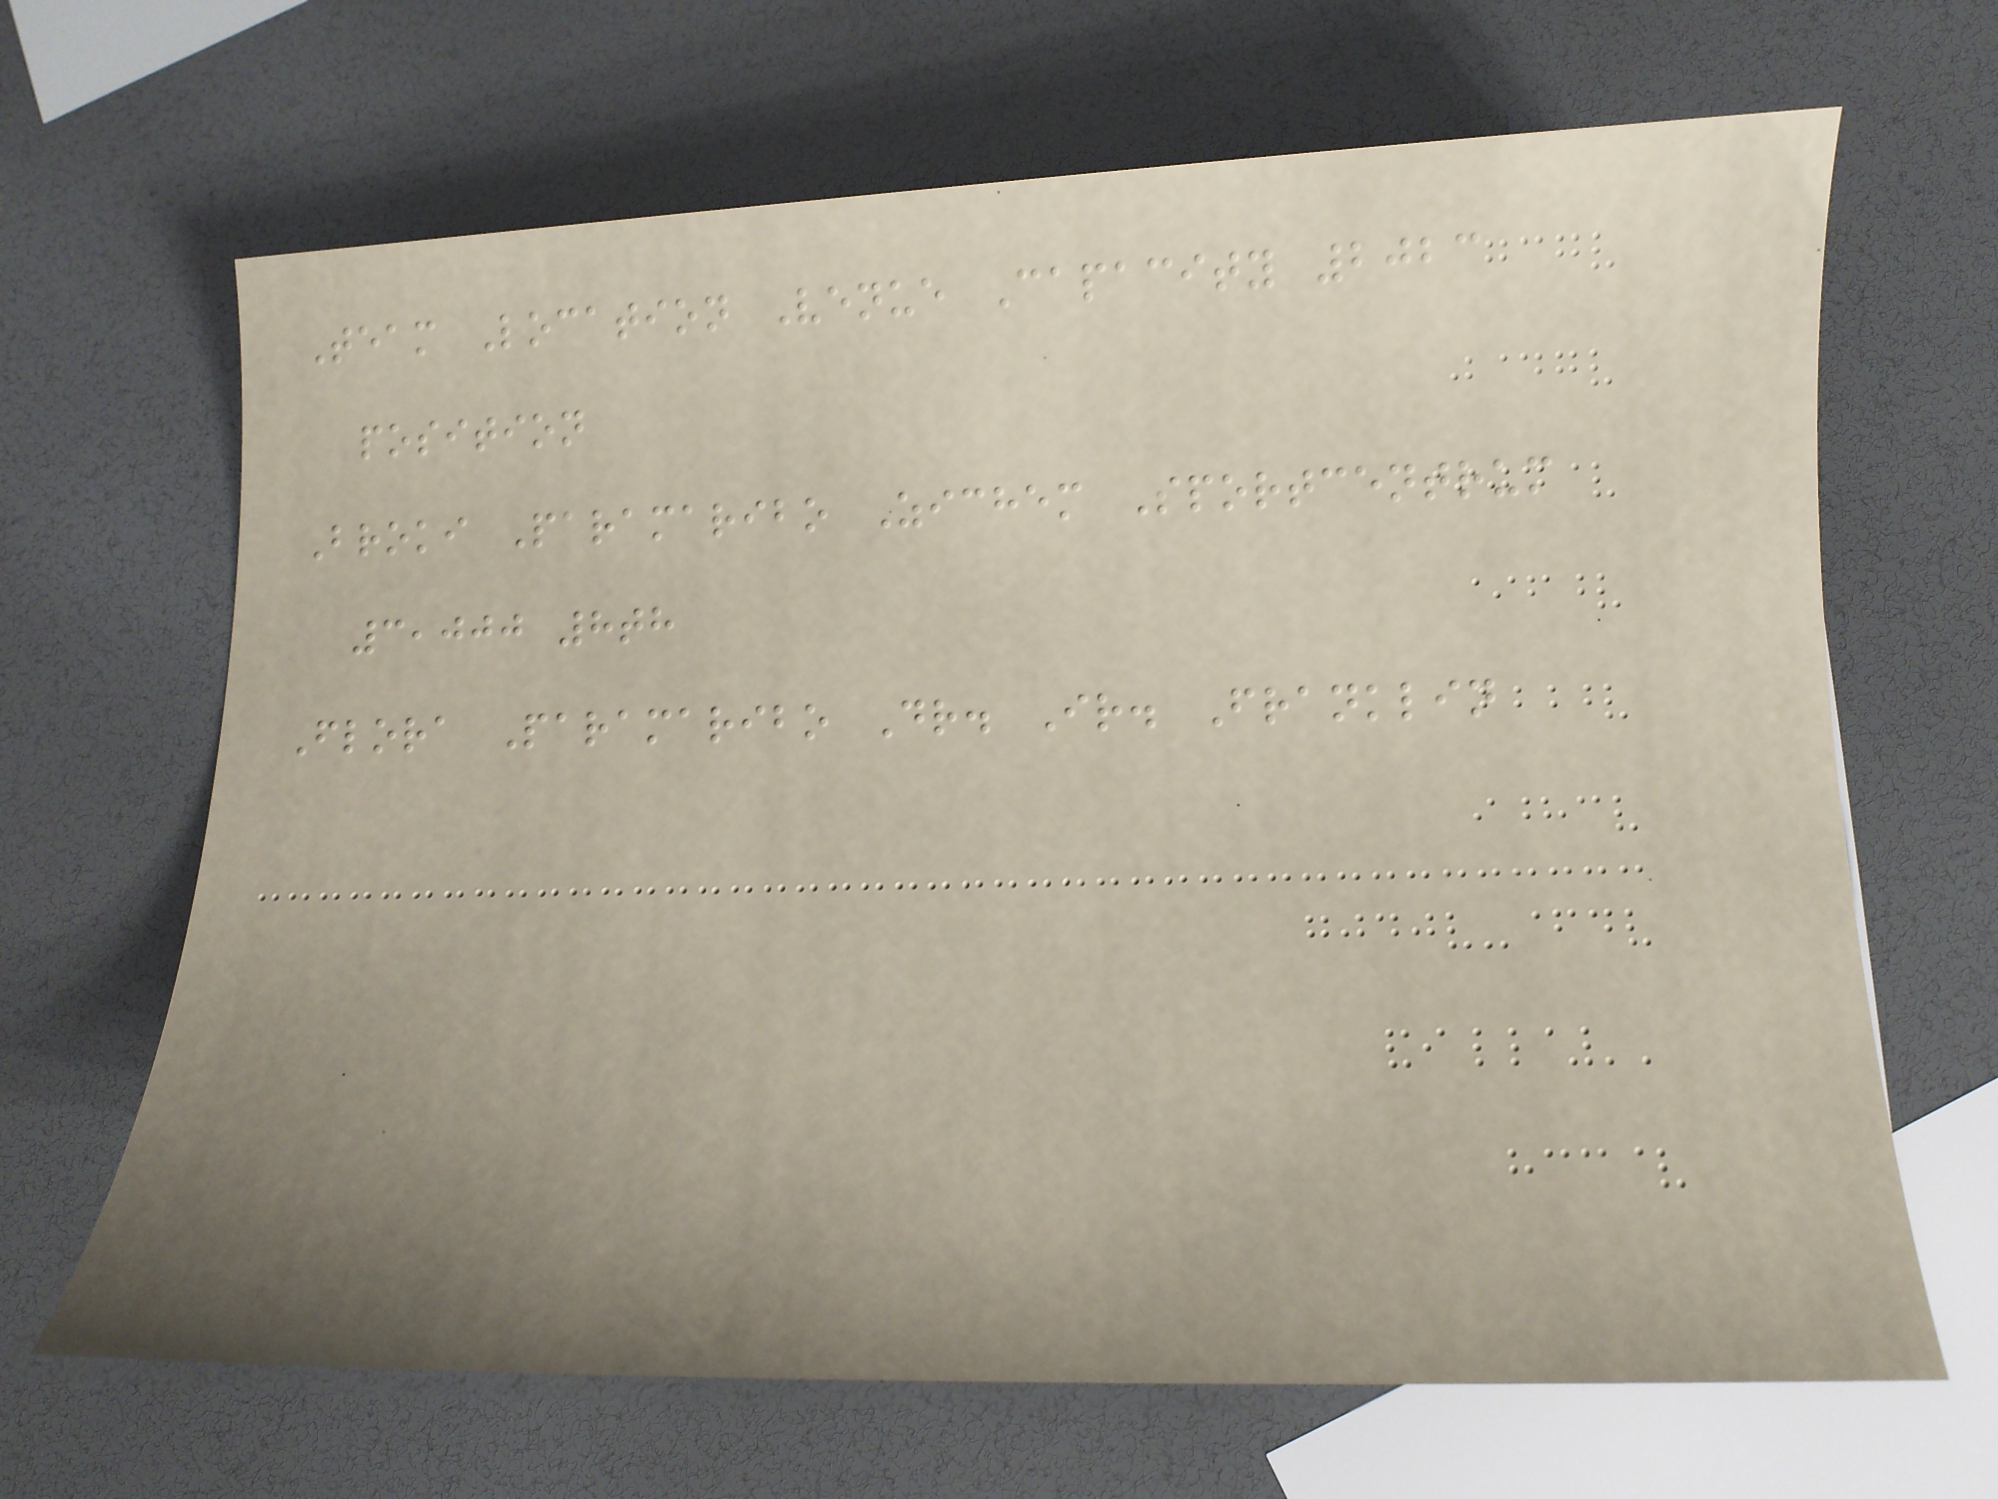Team Location Venue Capacity 2023
position
Broki Paramaribo Zichem Sportcentrum
3,000 8th
Flora Paramaribo Dr. Ir. Franklin
